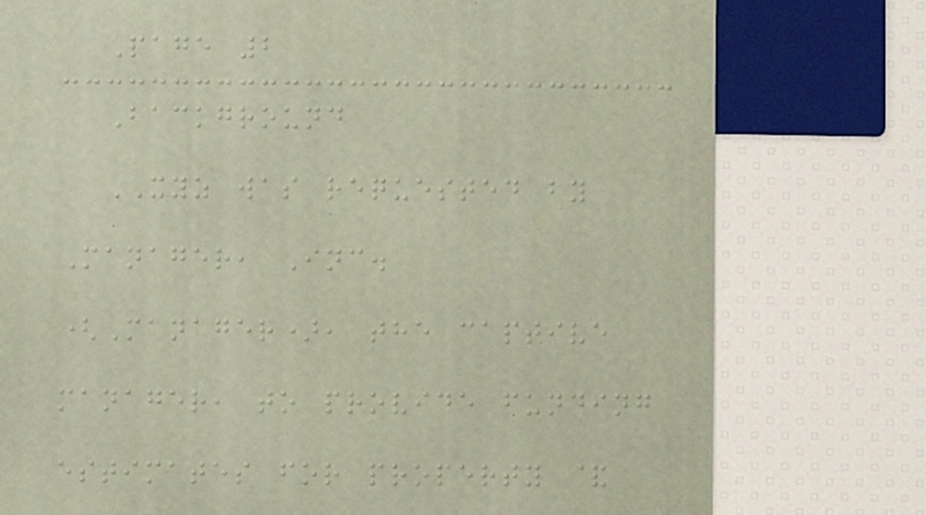Page 2
Background
XYZ was requested by
Manager, Inc.
(Manager), the captive
manager, to provide funding
estimates for property &
